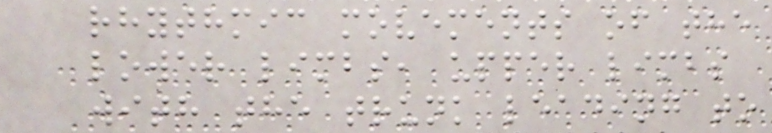rhythmic movements of the
lower limbs, upper limbs
with the trunk leading to
